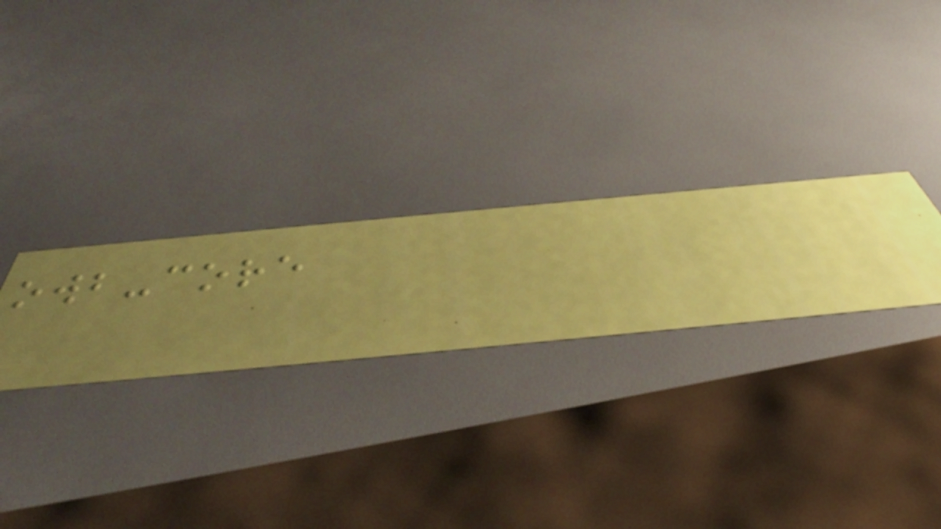owb-core
